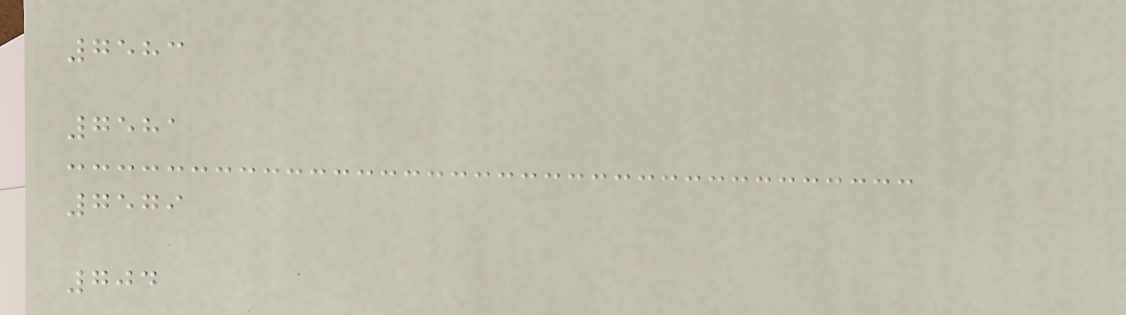7583
7581
7579
704
